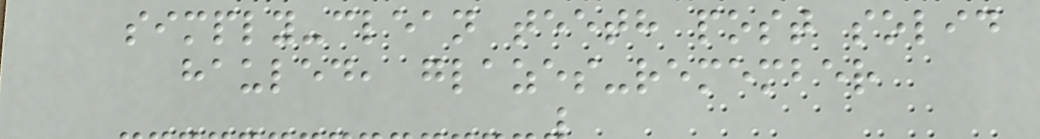simply-clean teeth post solid
hauled, glazes-remember
